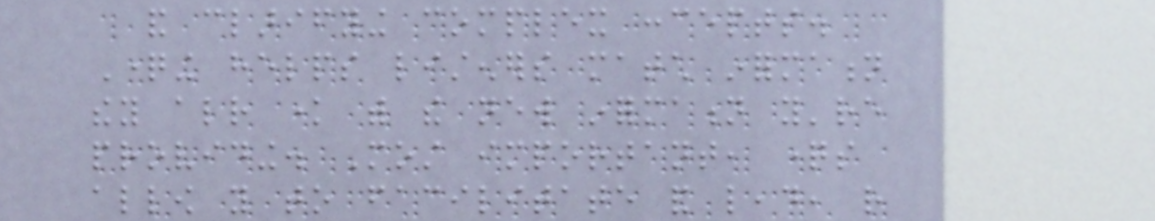and clarifying complex concepts.
Questioning helps listeners match information
they already know with the new information you're
providing. Most important, questions
allow you to facilitate and lead, rather
